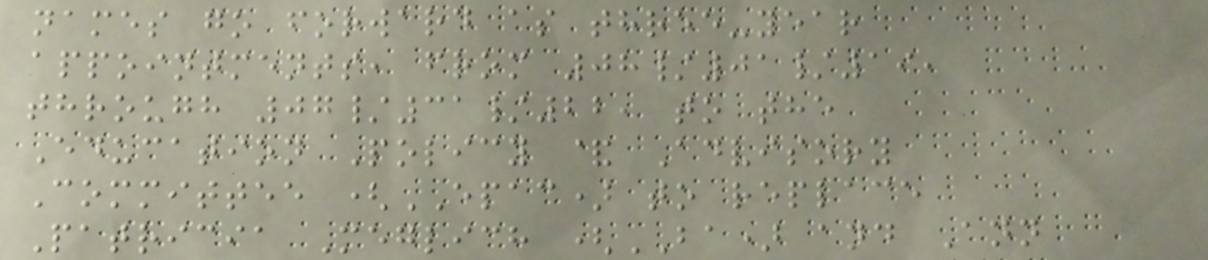names go forward as three-year
appointments, from 08/01/19,
through 07/31/22, to the
Education Policy & Advisory
Committee (EPAC) to replace
Patricia Meglich (BA) and Ann
